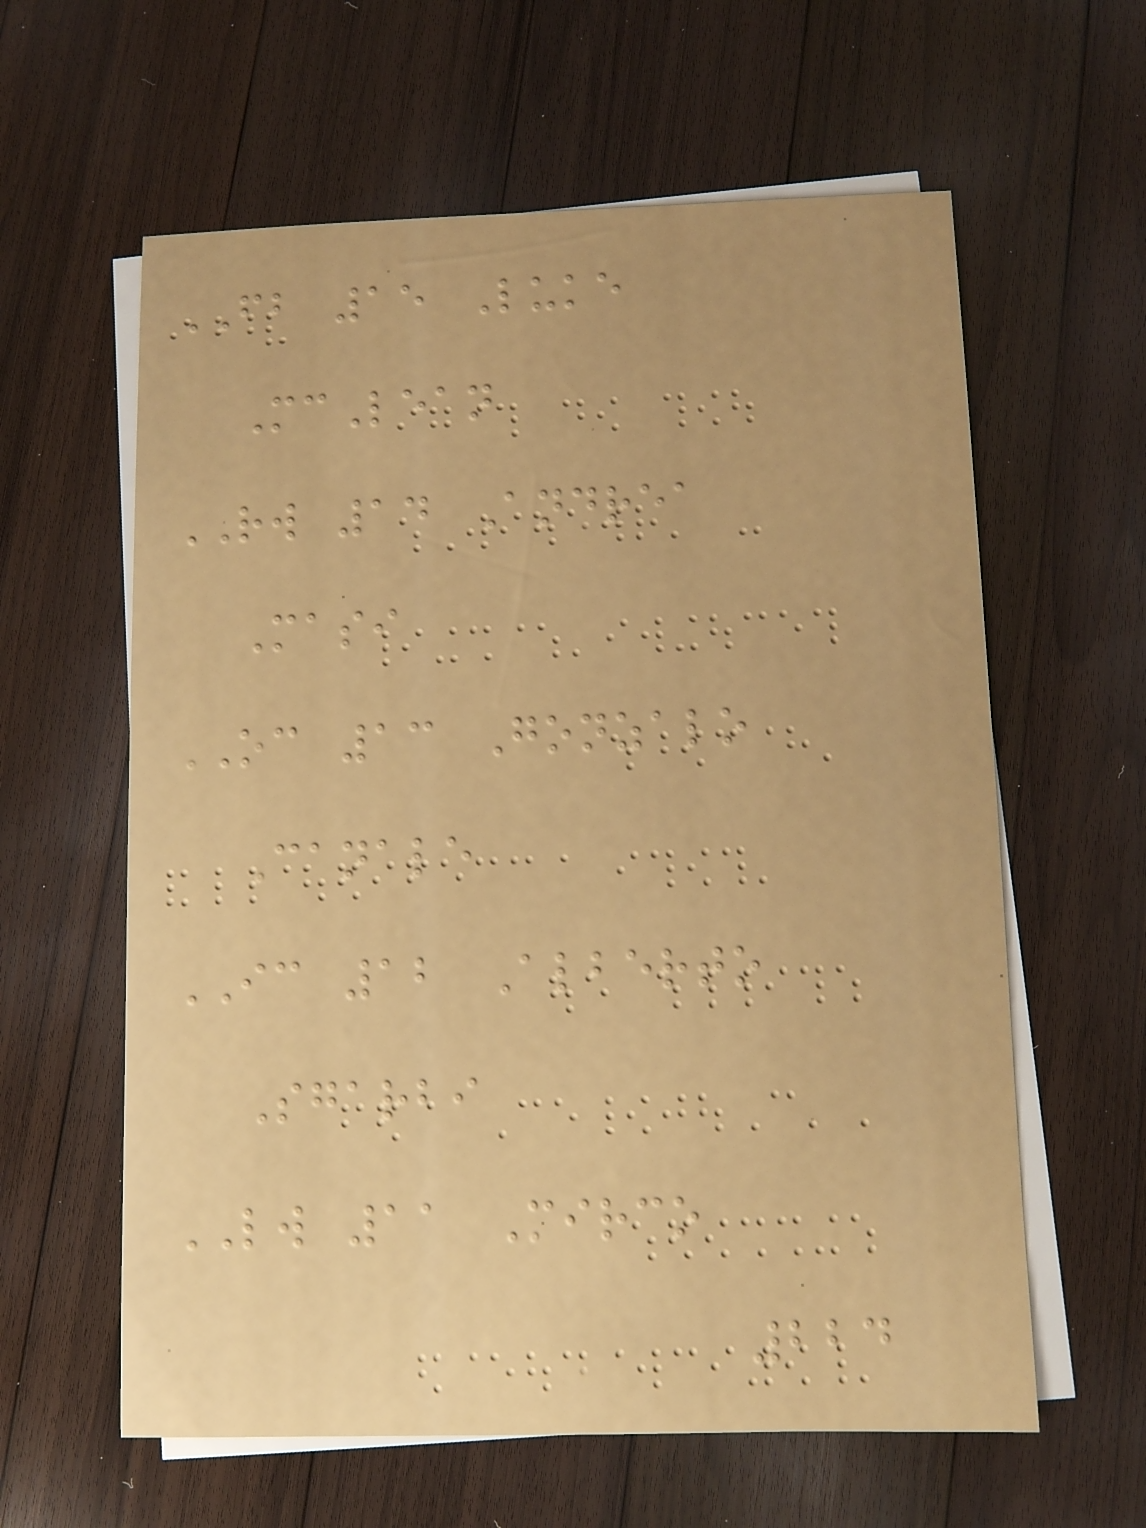FB 15 Luke
McLean
RW 14 Andrea
Masi
OC 13 Gonzalo
Canale
IC 12 Alberto
Sgarbi
LW 11 Mirco
224
